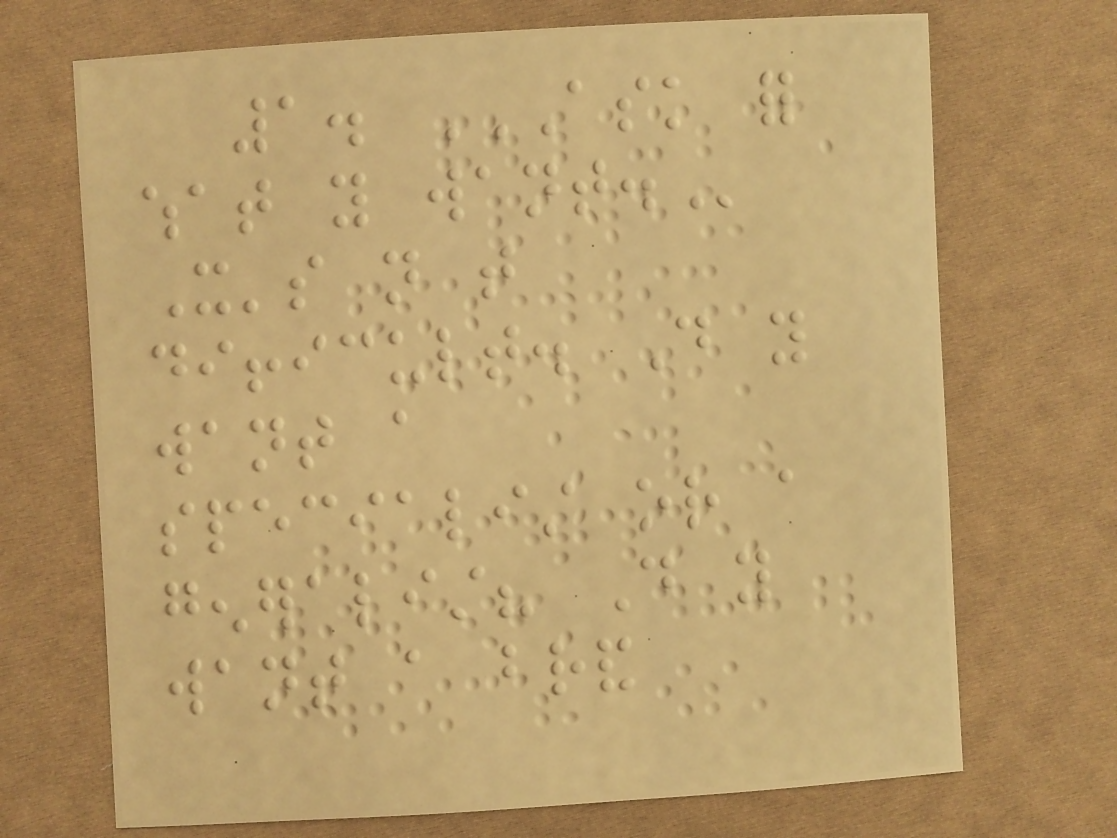1. ASK FOR
WHAT YOU WANT.
It's not that
difficult. Do you
want a
specialist or a
generalist? Do you
want a brand
